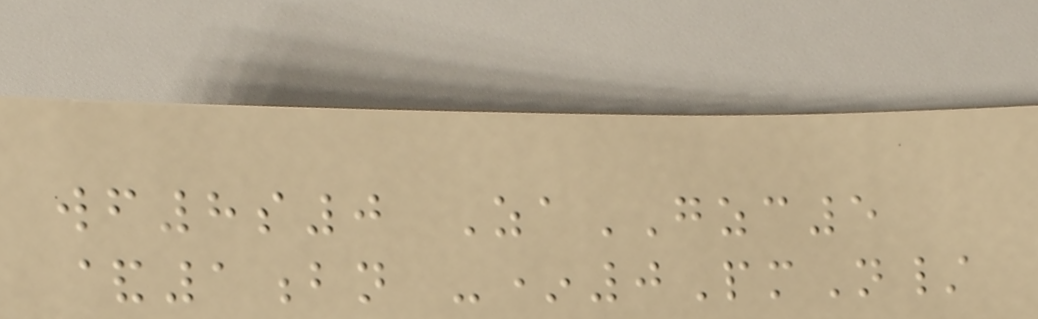wf8s0 ZaGZC5
&1bn -*0PmN/
